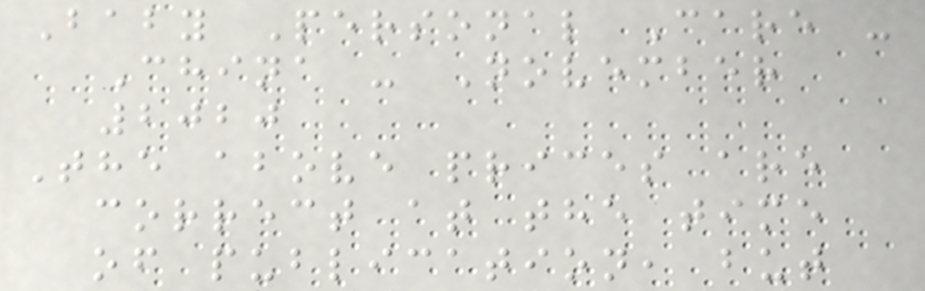Baby Personal Care -
China - November
2020
The above prices are
correct at the time
of publication, but
